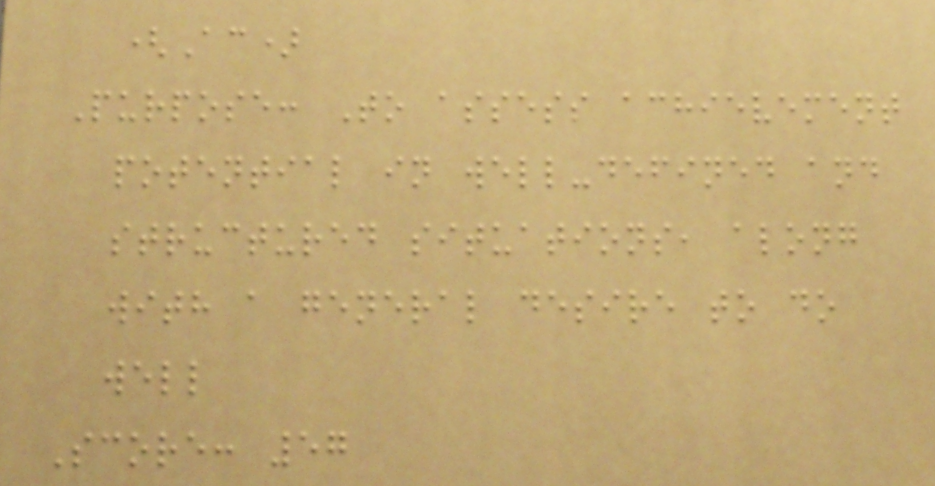(Ac)
Purpose: To assess achievement
potential in well-defined and
structured situations, along
with a general desire to do
well
Score: 57
